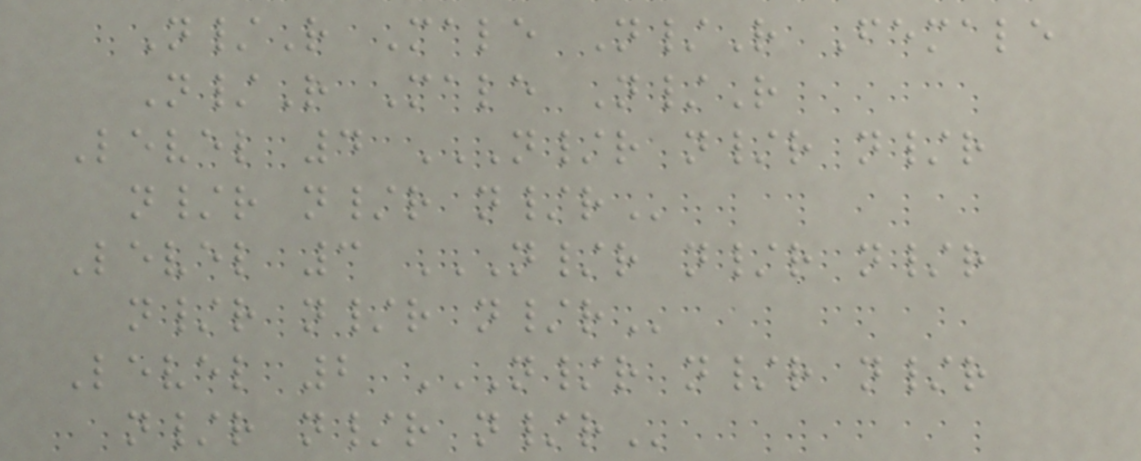N/R Male N/R Female
N/R Male N/R
Level 4 N/R N/R N/R
N/R N/R N/R
Level 3 N/R N/R N/R
N/R N/R N/R
Level 2 N/R N/R N/R
N/R N/R N/R
